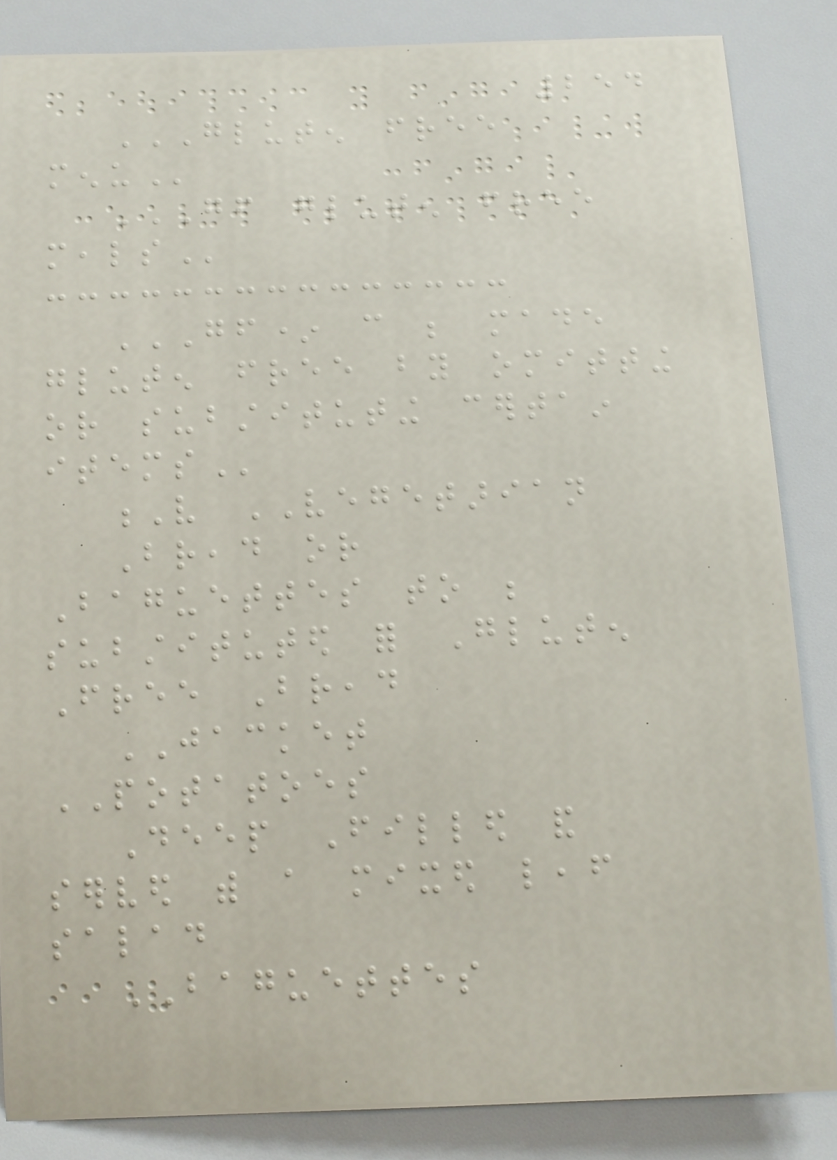254
GLUTEN FREE
MENU
GF GLUTEN FREE
MEALS
GF* CAN BE MADE
GLUTEN FREE BY OMITTING
OR SUBSTITUTING CERTAIN
ITEMS
V VEGETARIAN
Bread or
Baguettes to be
substituted for Gluten
Free Bread
JACKET
POTATOES
Deep Filled and
served with a mixed leaf
salad
BAGUETTES
